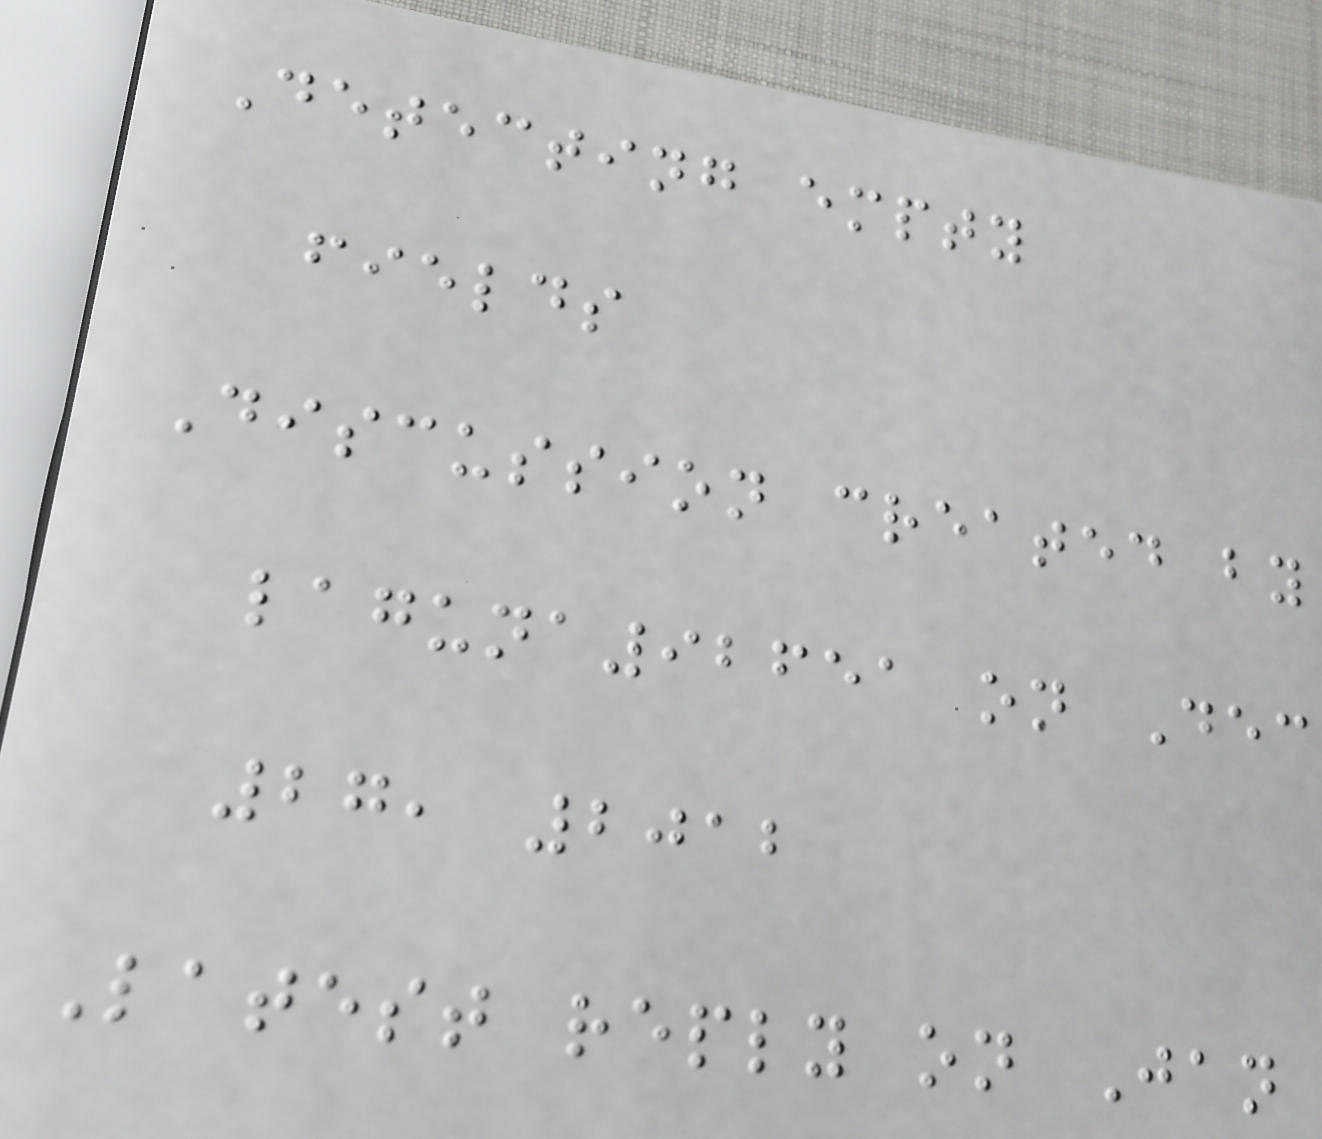Detecting empty
fields
Discussion created by
laguna92651 on Dec
27, 2012
Latest reply on Jan
